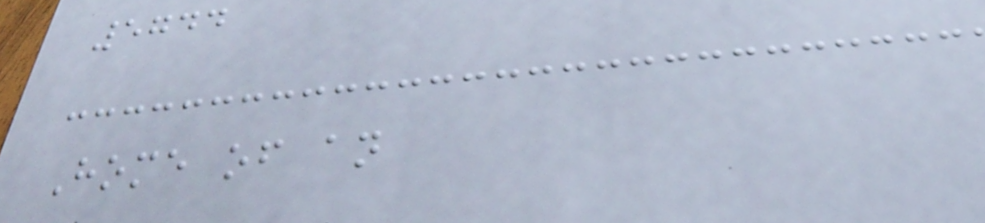5744
Home of an
